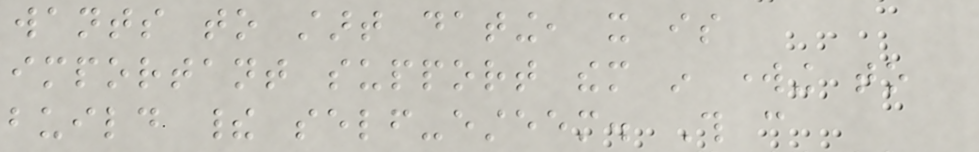wants to start dating, it is
important support them in working to
build their self-esteem. This can
